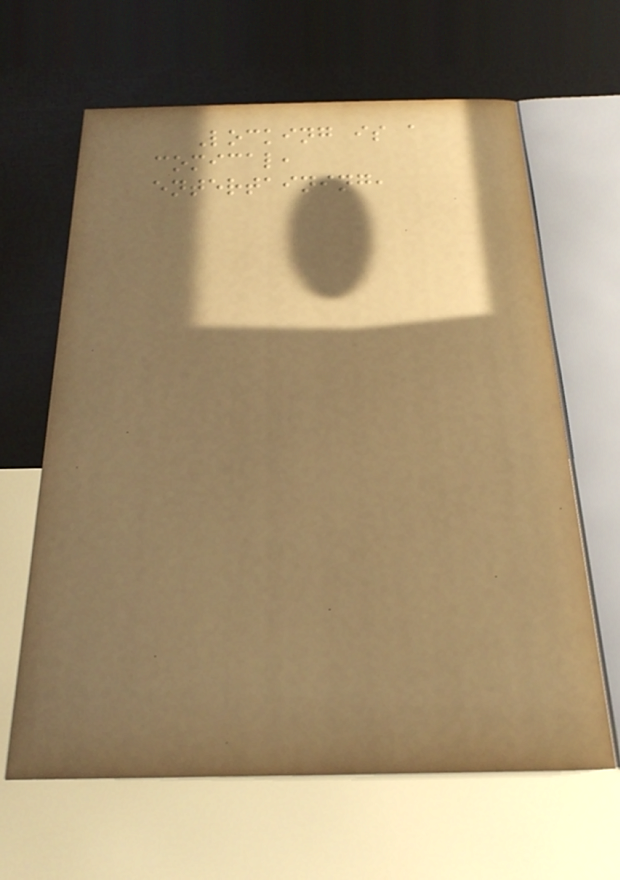Locking is a
comical,
entertaining,
